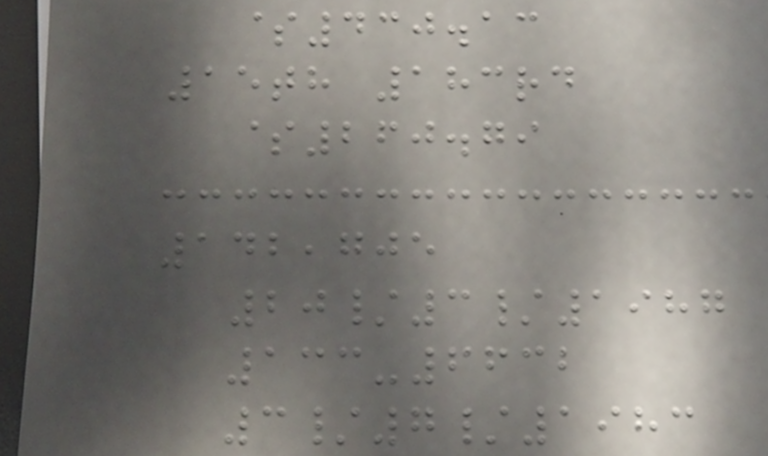$430.13
15th 183rd
$260.79
142,705
20/3/1987
133-6632
3/7/1983
